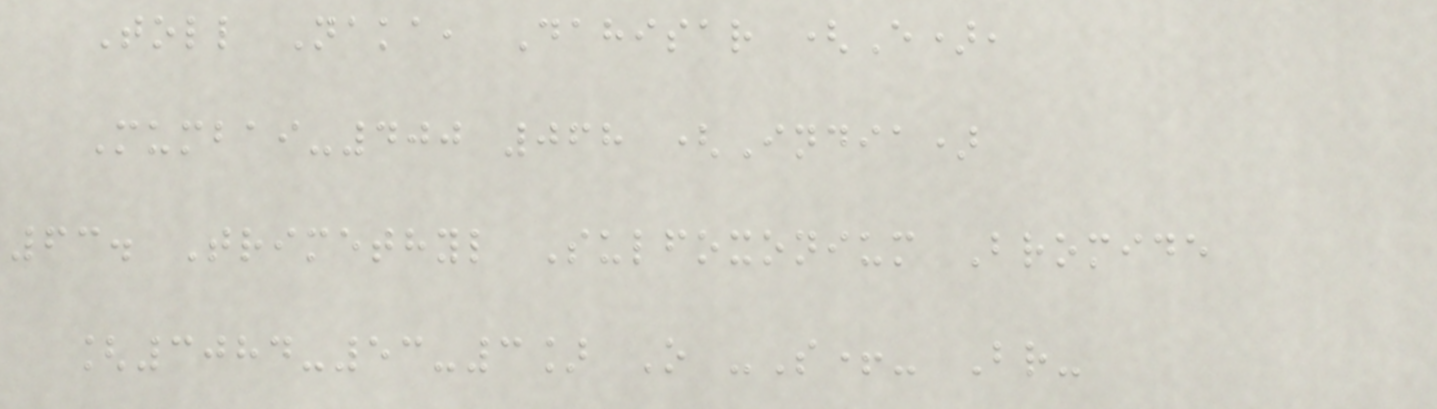Toll Naka, Dahisar (E),
Mumbai-400 068 (India)
63. Trimethyl Sulfoxonium Bromide
[3084-53-3] O -S+- Br-
